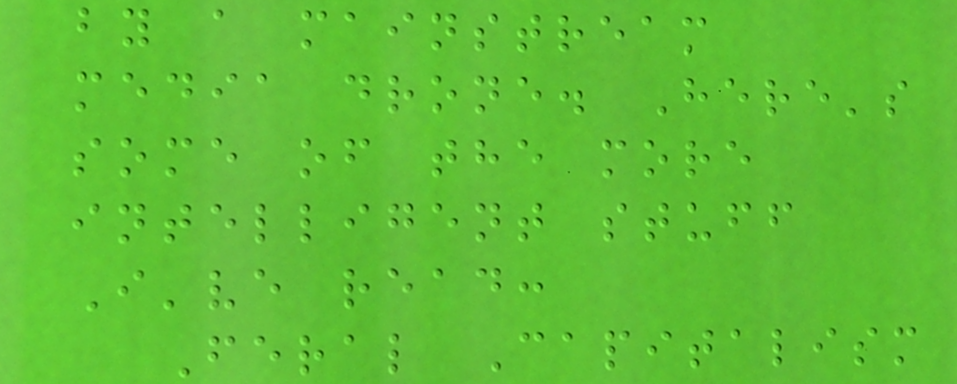by a mainstream
media drone. Here's
some of the more
intelligent stuff
I've read:
Feral Capitalism
